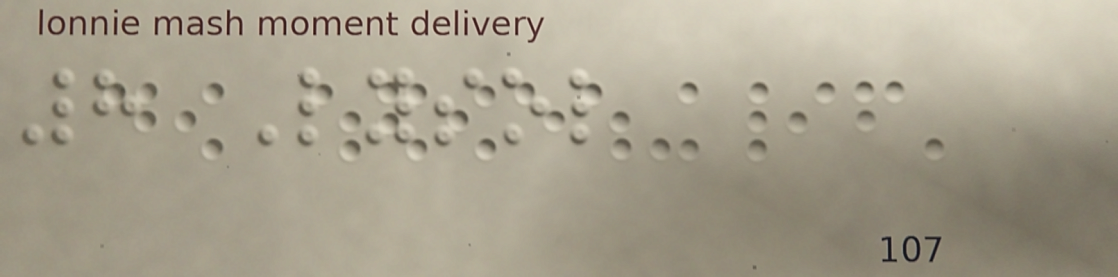8 Lysol
